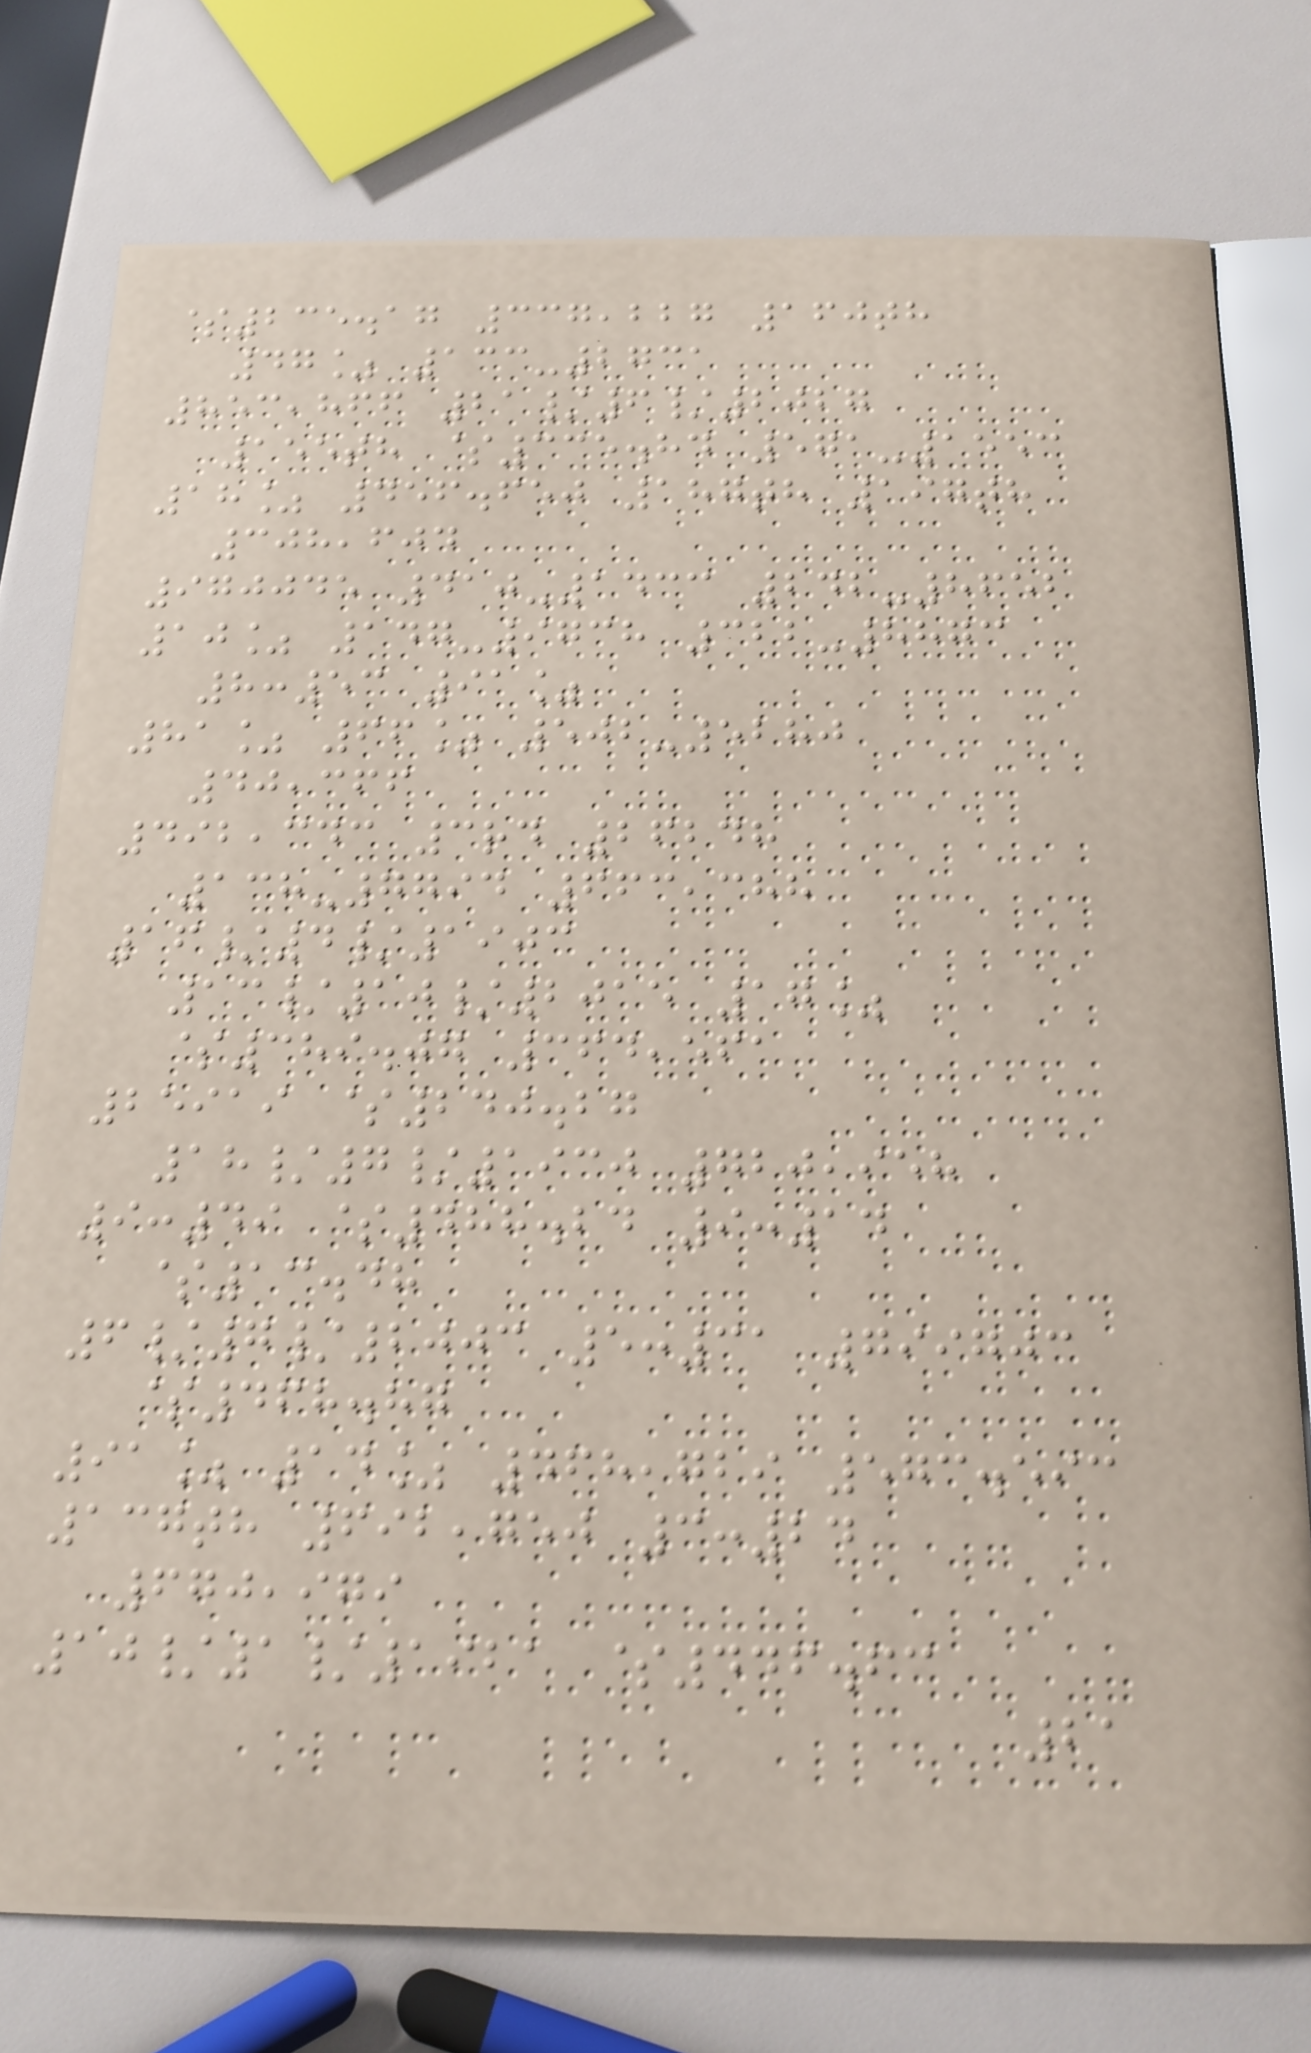$235.17 337,227 160th
47% 133-2731
853,866 21/6/2027
155th $335.84 571-1553
18% 456.650 187th 197th
308,604
970045 410-1433 242-8652
10% 147-9738 322-8873
8:53 91%
81% 66% 502-5280
40,366
492,343 3rd 26248
138-7794 663,388
16/4/1903
13/10/2015 17%
$389.07 364,561
25919 $240.27
18/7/1930 720,958
9:49 $488.24 9:14
$13.48
6/7/2003 5:31 799703
$468.87
91% 14% 468,729 573.593
137th 692,750 3:24
670,979
10/1/1921 $446.63
21
